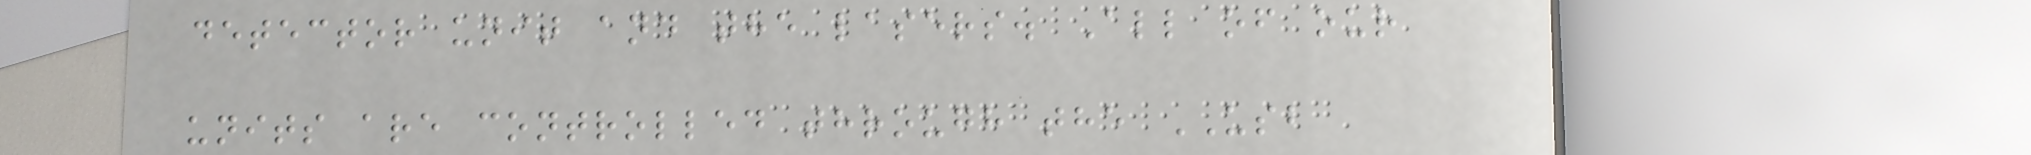detector unit and the lasers. All of our
units are controlled through the USB
